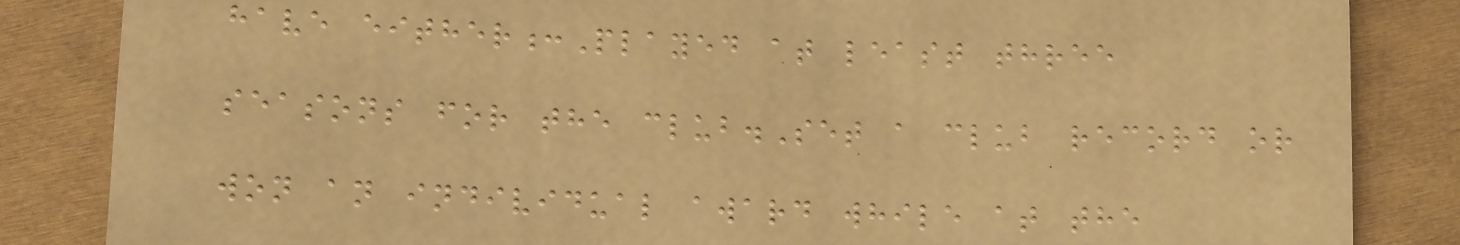have either:Played at least three
seasons for the club.Set a club record or
won an individual award while at the
